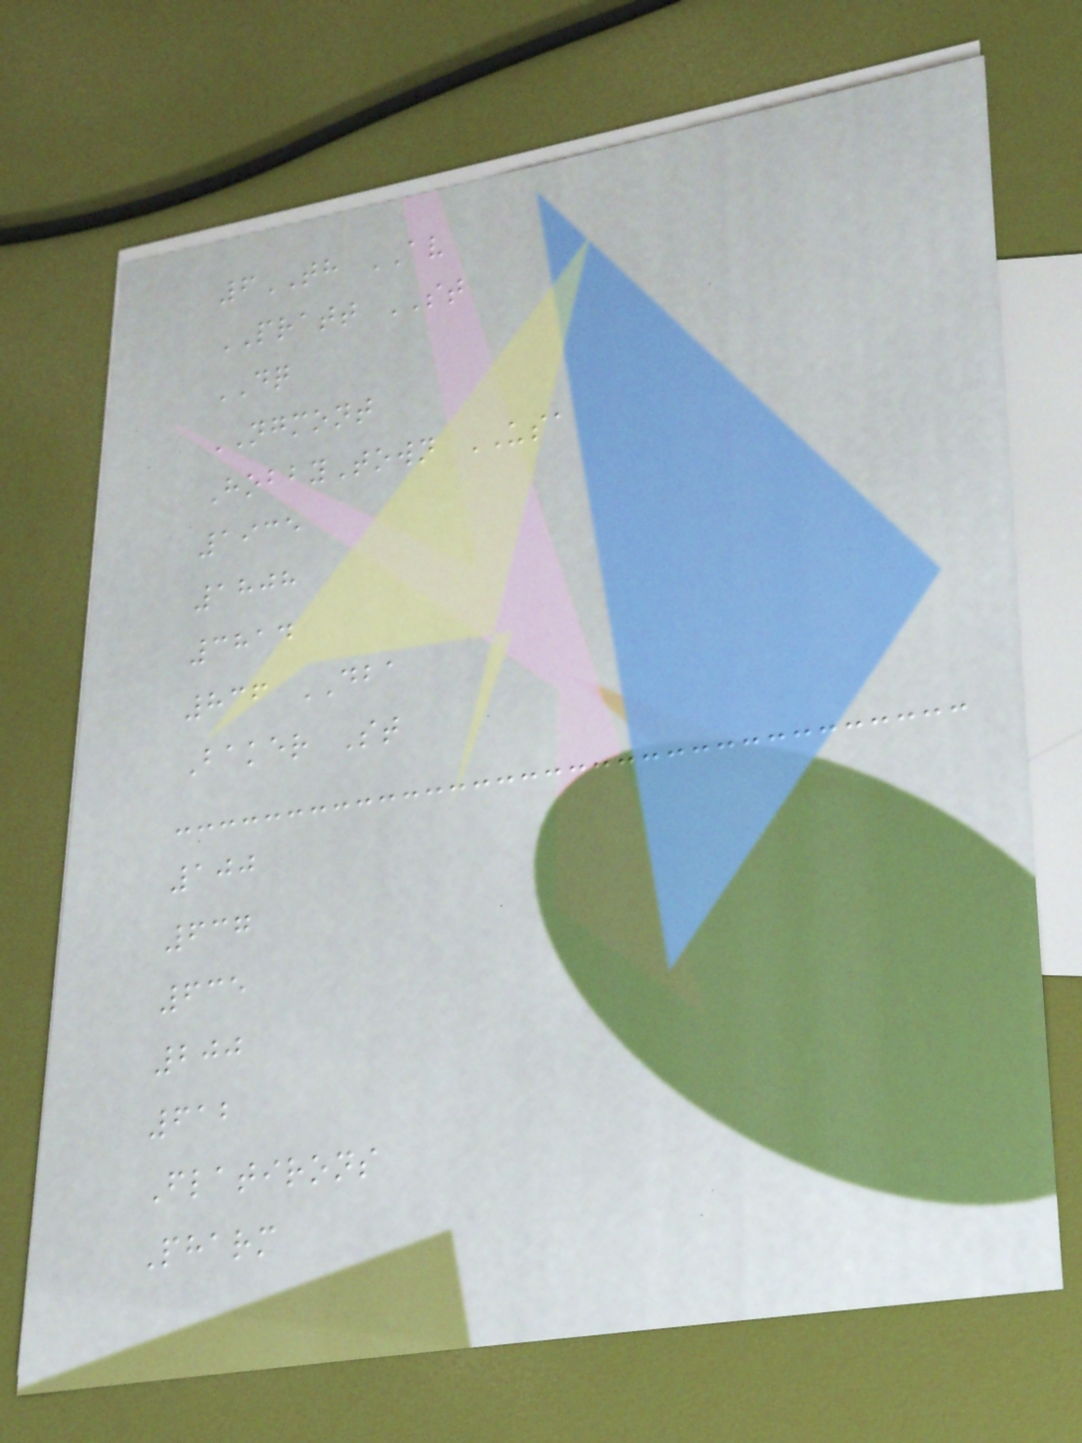6TH AV
PRATT ST
DQ
NGMONT
HobbyTown USA
1935
1808
3814
836 DBA
Baker St
100
637
635
200
612
Flatirons
Pharm
